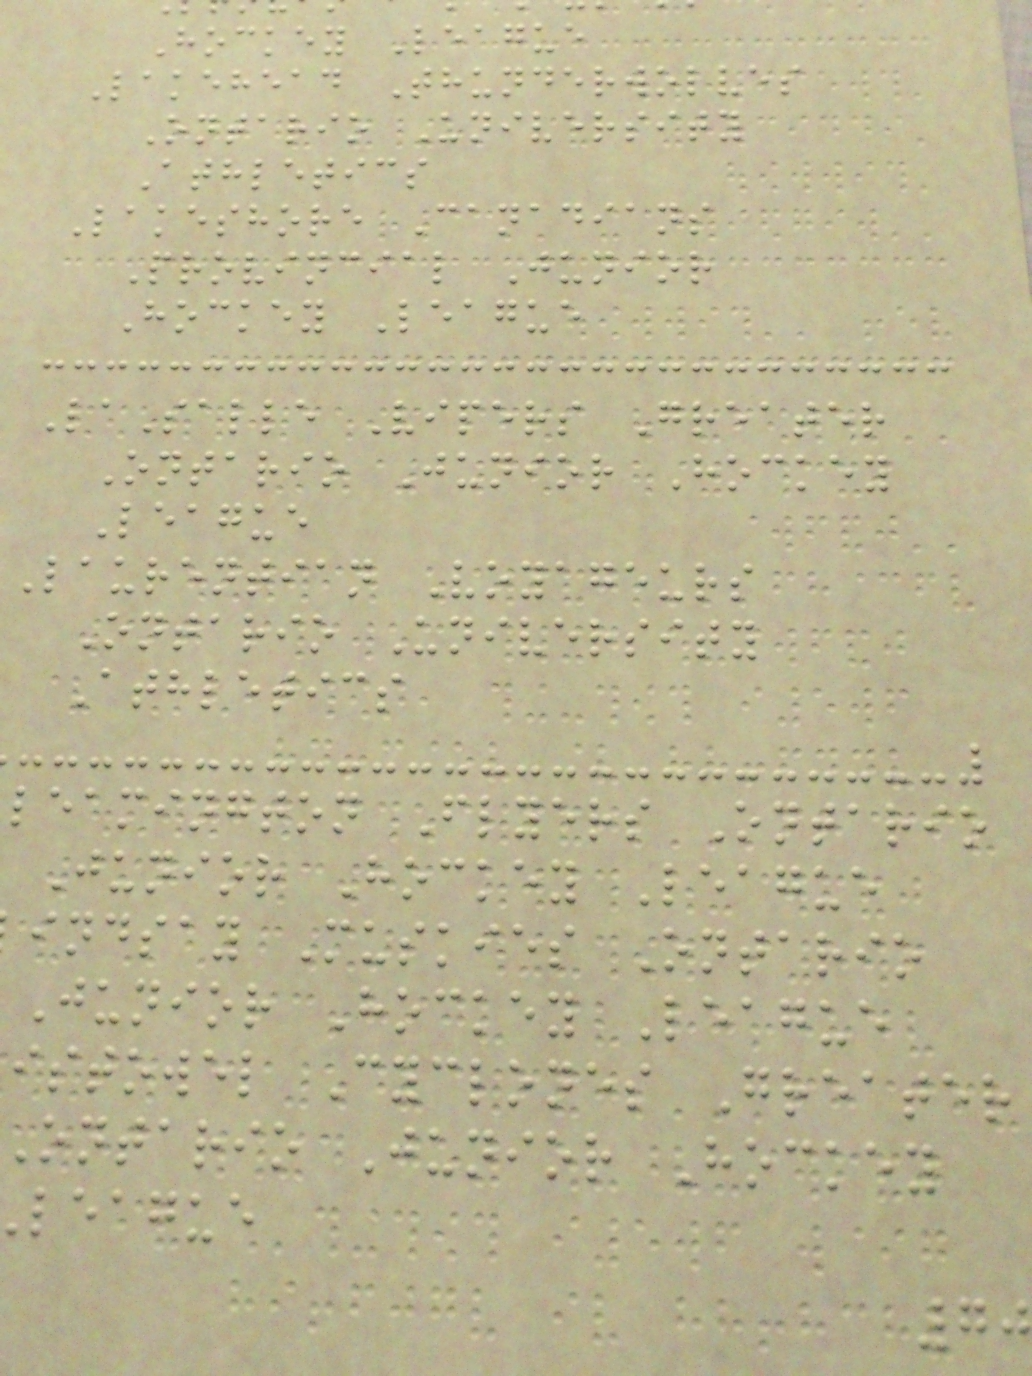Hockey League
Lakehead Thunderwolves
Ontario University
Athletics
Lakeshore Canadians
Provincial Junior
Hockey League
LaSalle Vipers Greater
Ontario Junior Hockey
League
Laurentian Voyageurs
Ontario University
Athletics
leamington Flyers Ontario
Junior Hockey League
indsay Muskies Ontario
Junior Hockey League
istowel Cyclones Greater
ontario Junior Hockey
league
70
